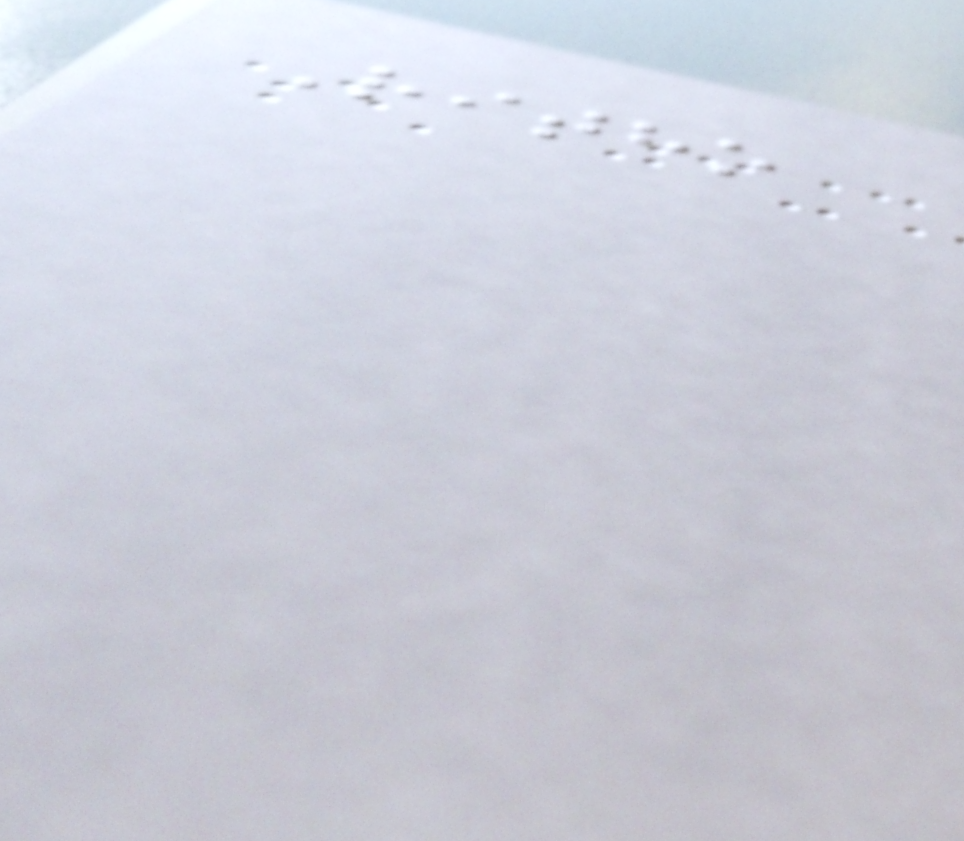Ritho
